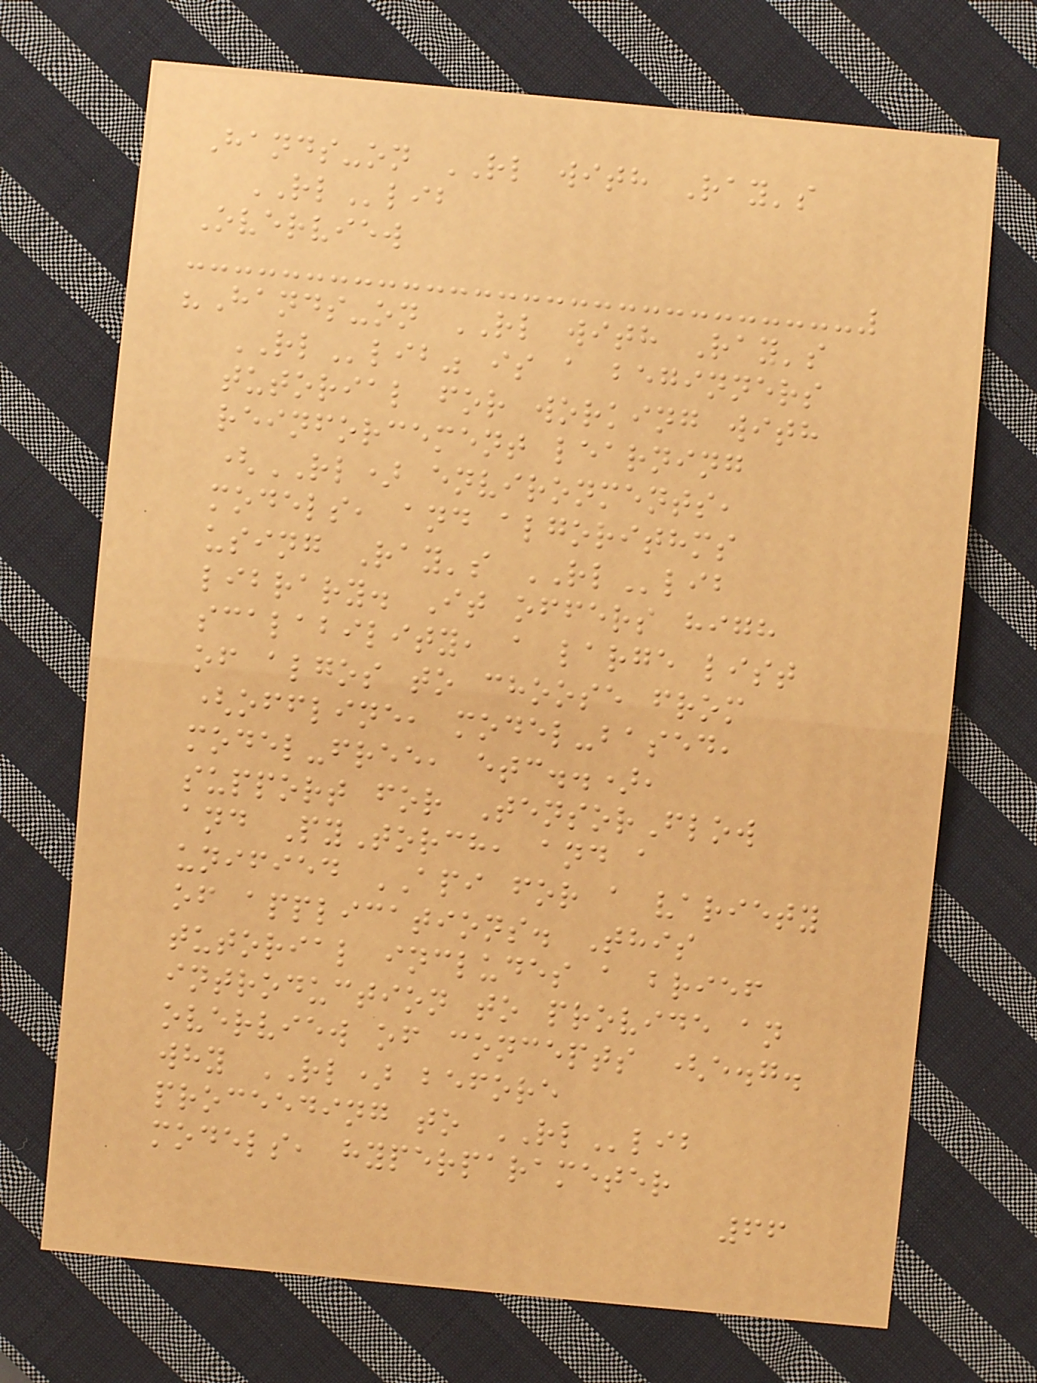Hands-on RL with Ray's
RLlib
Overview
"Hands-on RL with Ray's
RLlib" is a beginners
tutorial for working with
reinforcement learning
(RL) environments,
models, and algorithms
using Ray's RLlib
library. It offers high
scalability, a large list
of algos to choose from
(offline, model-based,
model-free, etc..),
support for TensorFlow
and PyTorch, and a
unified API for a variety
of applications. This
tutorial includes a brief
introduction to provide an
overview of concepts (e.g.
why RL) before
proceeding to RLlib
models, hyperparameter
66
